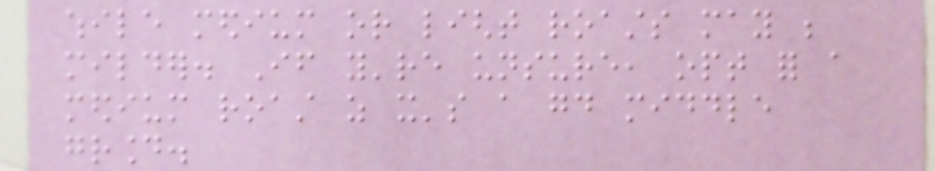while medium or light roasts may be
milder. If you're unsure, opt for a
medium roast as it's a good middle
ground.
